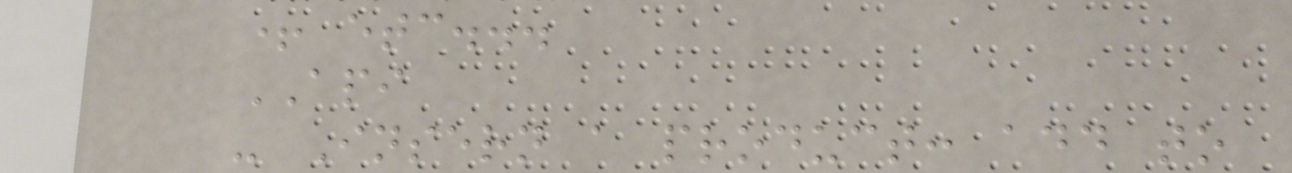+ etc...
API
- Insern a product: add to
